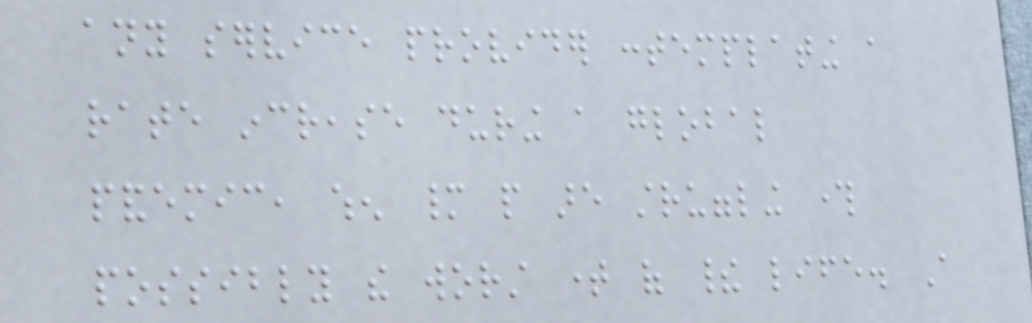any service provider contemplating a
rate increase during a global
pandemic, when many people are struggling through
possibly the worst time of their life. A
